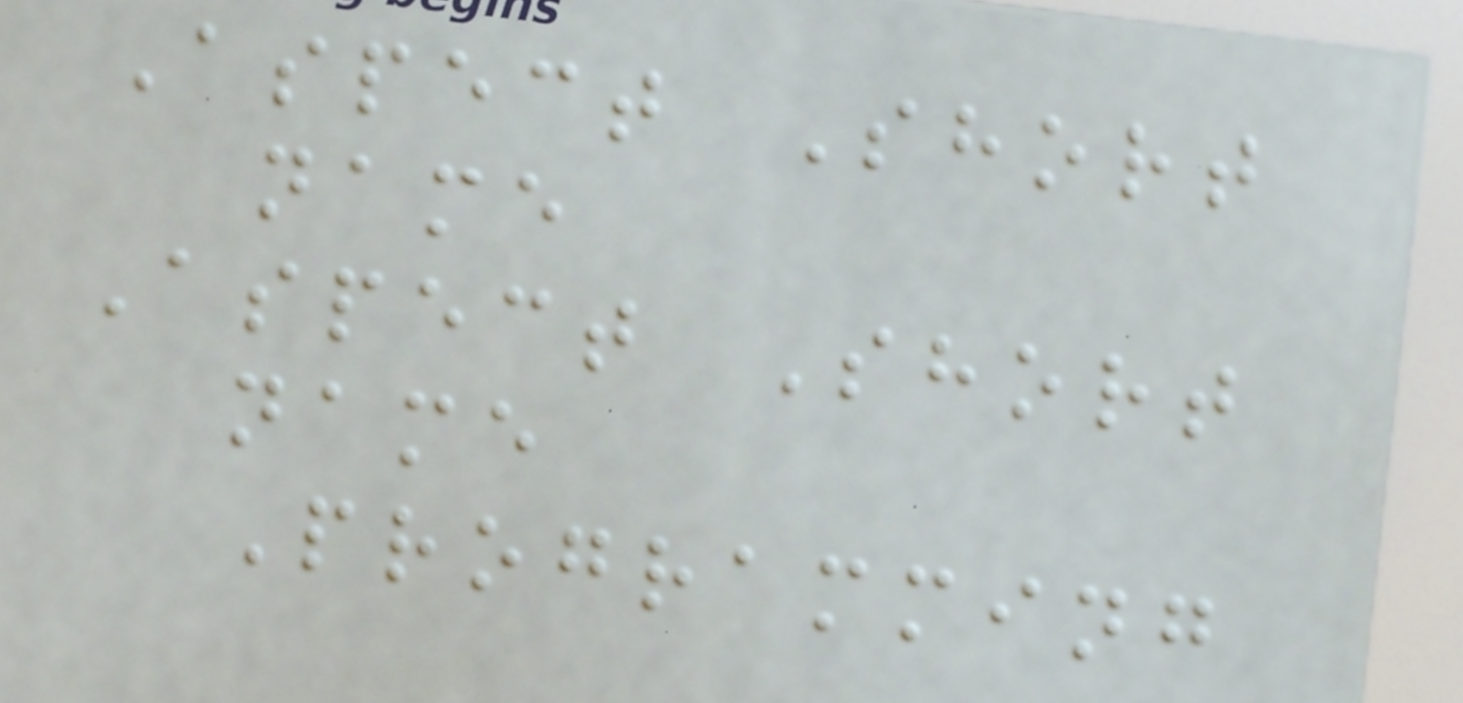Aspect Short
name
Aspect Short
name
Programming
